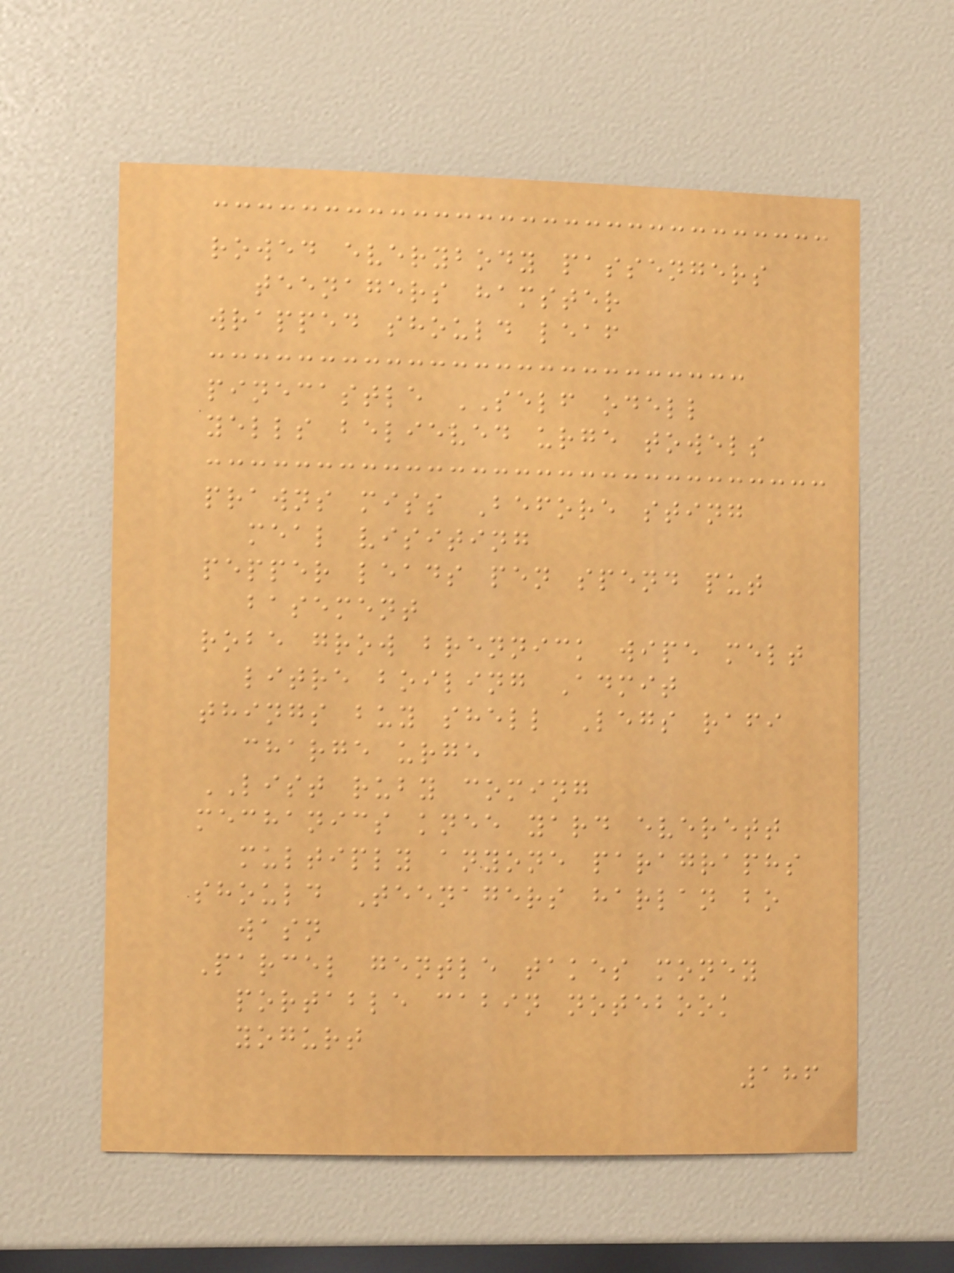rowed everybody passengers
teenagers hamster
wrapped should leaf
pinecastle SELF odell
yells believed urge towels
prawns miss Before sting
meal visiting
pepper leads pen spend put
basement
robe grow brennick wipe melt
litre boiling Admit
things buy shell Legs rafi
charge urge
LIST ruby coming
mechanics knee yard everett
multiply anyone paragraphs
should Teenagers harlan bo
wasn
Parcel gentle takes money
portable cabin notebook
yogurt
186
